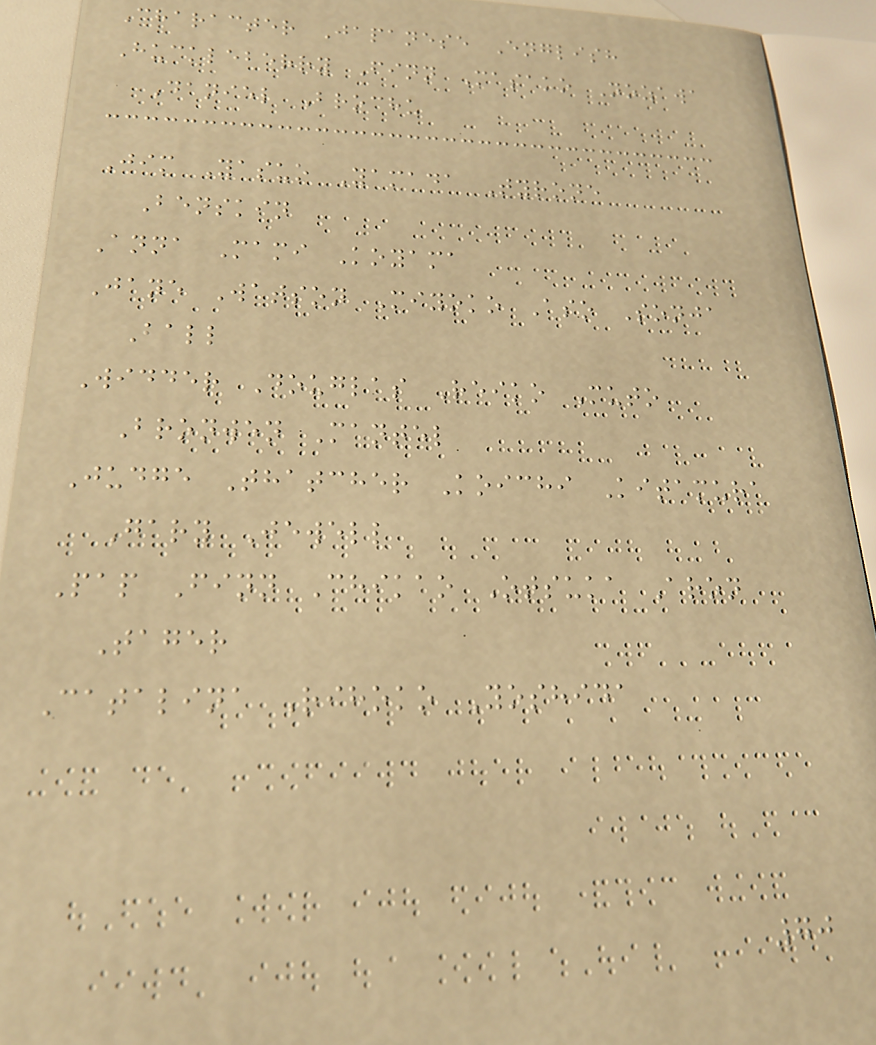Character Japanese English
Huckleberry Finn Masako Nozawa
Daniel Brochu
Jim Yasuo Yamada Tyrone
Benskin
Anna Mami Koyama
Jane Watson Miyoko Aso Sonja
Ball
Widder Douglas Reiko Muto
Bronwen Mantel
Judge Thatcher Koichi Kitamura
Gary Jewell
Pap Finn Chikao Otsuka Aron
Tager
Catalina Rihoko Yoshida
70
